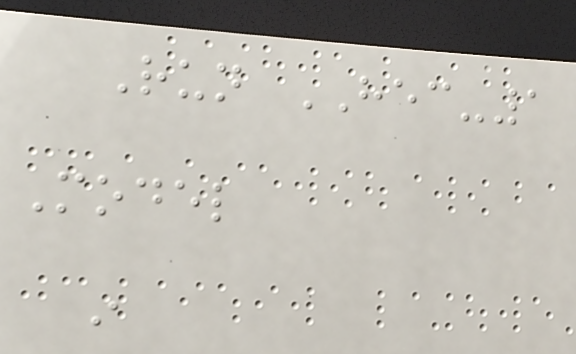Run HEC-1
Model
i
